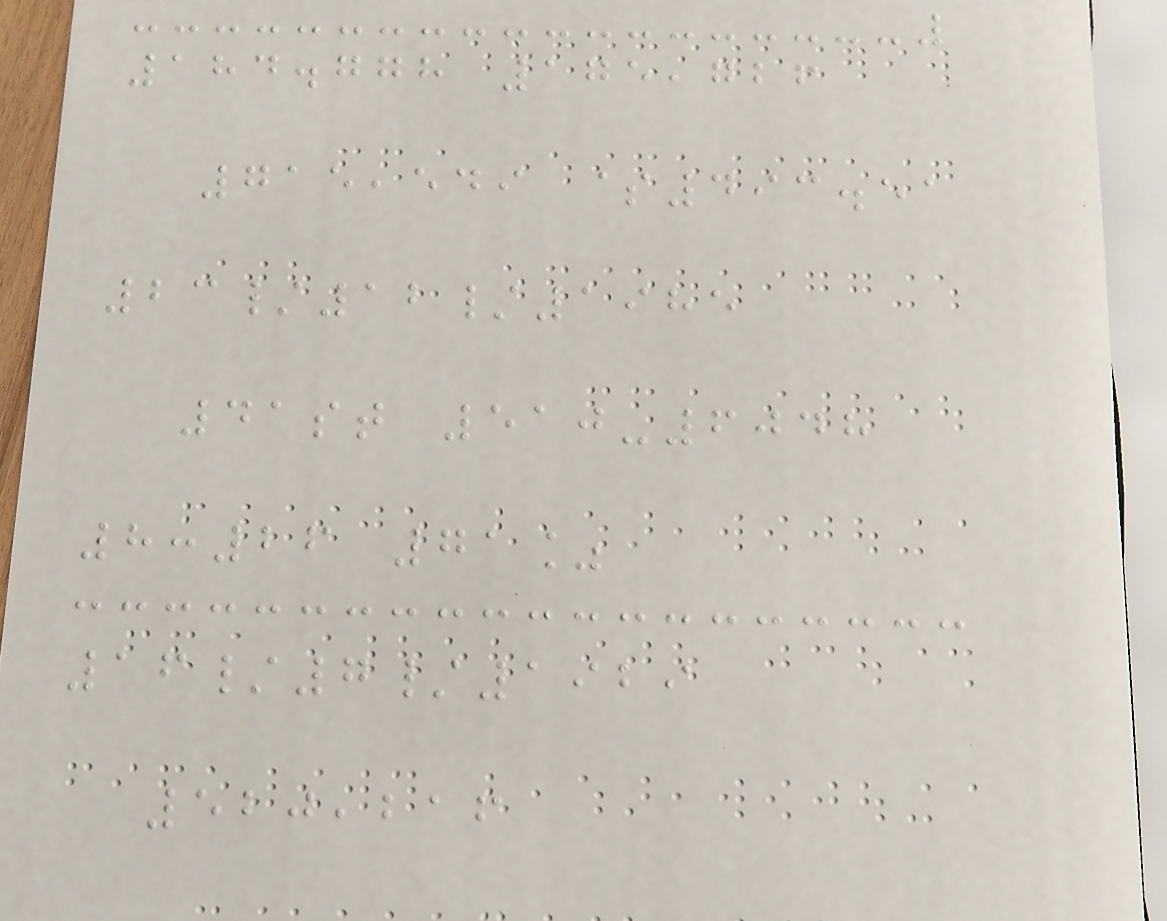184.778 175,726
715,549 $493.51
23/12/1985
41st 510-6048
8:26 71%
16/7/1929
520,216
